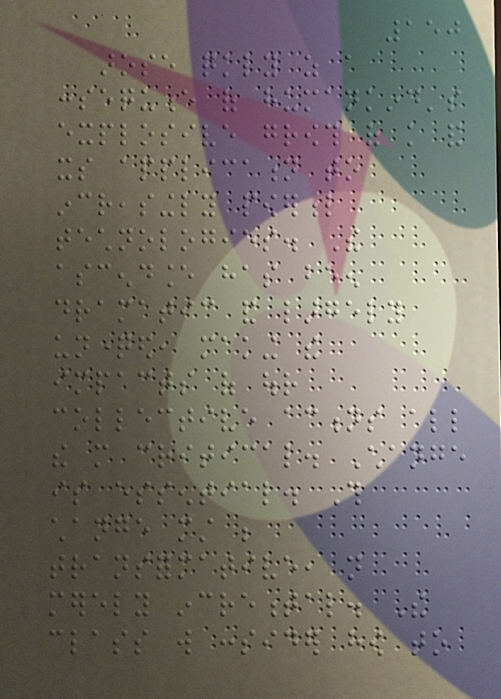150
arose quickly as a
consequence of humankind's
explosive growth of knowledge and
its application to
increasingly powerful
technologies. The
ascendance has been
dramatic and largely
unquestioned, making the
impacts of our
collective actions all
the more critical. Change
is essential. This
change must be
transformative, not
merely incremental. The
class will consider how to
